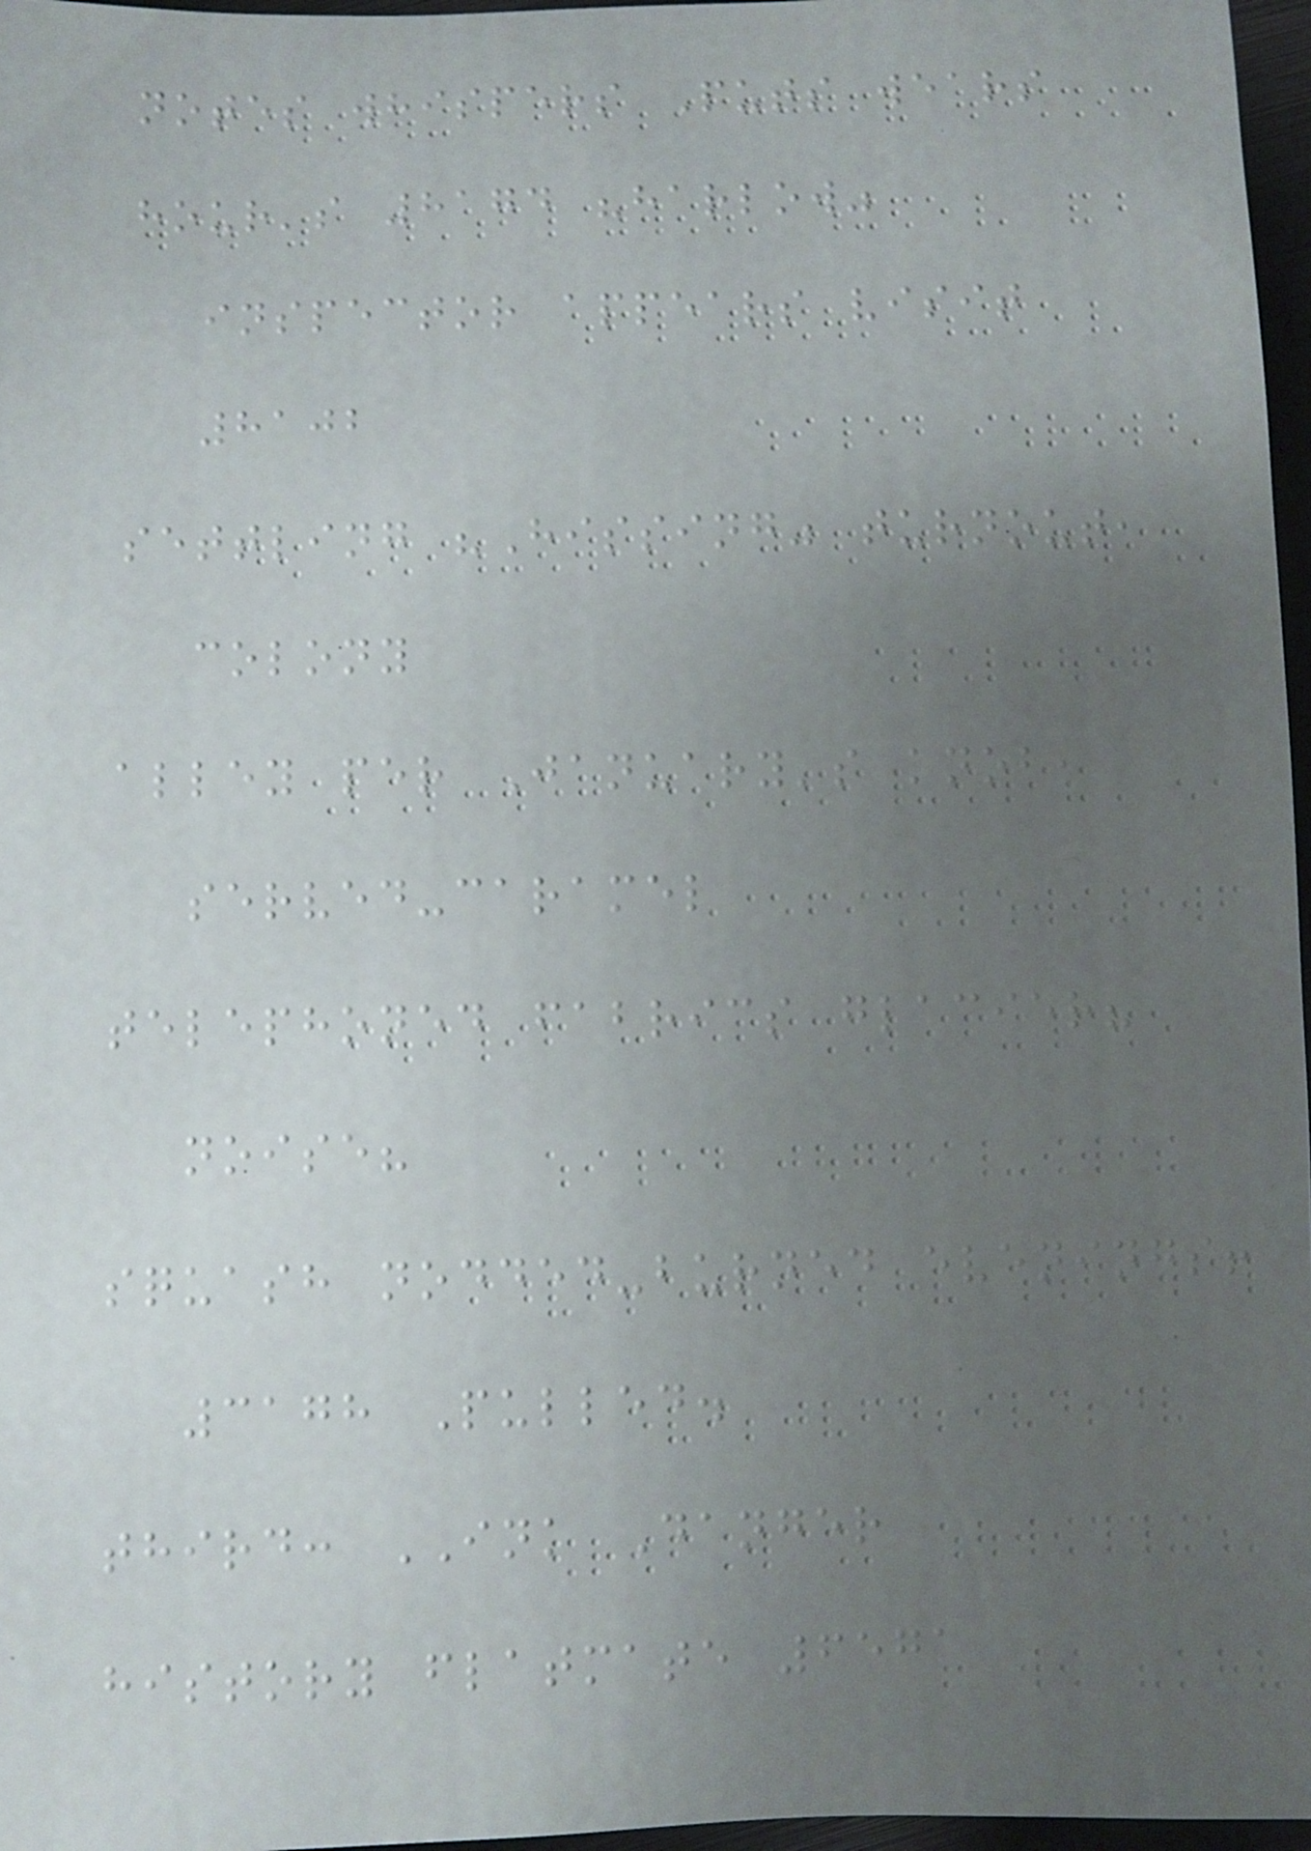notes whispers Puts wears
hour's 8174 "harlow"
inspector appears visit
8102
settling "Hissing" turnout,
colony
alley per January's knob,
served-caramel
telephoned fabrics glacier?
noise?
squash nodded-burned evenings!
3178 Pulled.
third: INK Danger
history flatmate 6571
